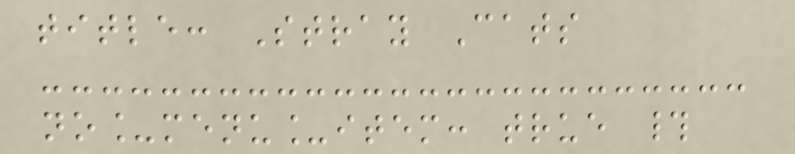title: Stray Cats
no_menu_item: true #
